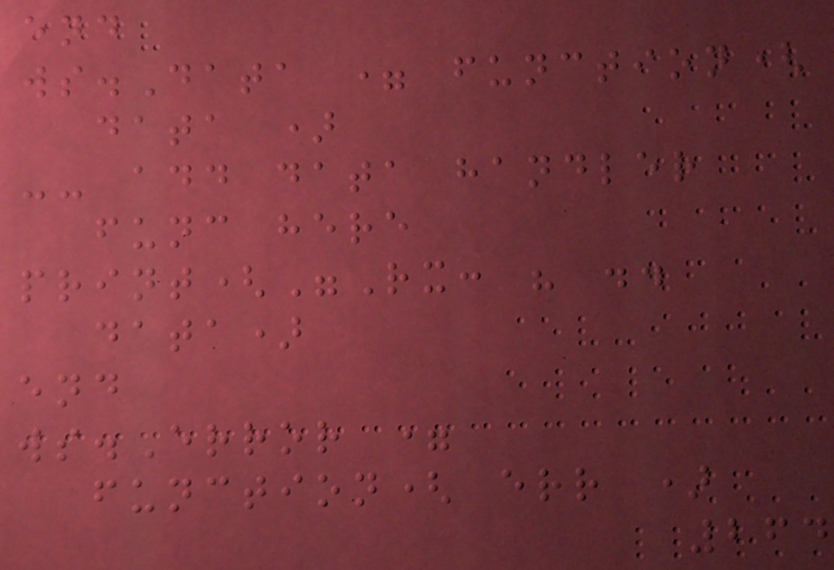end
ws.Data = function(
data )
-- add data handler
func here
print("Rx: " ..
data)
end
ws.Error =
function( err )
264
